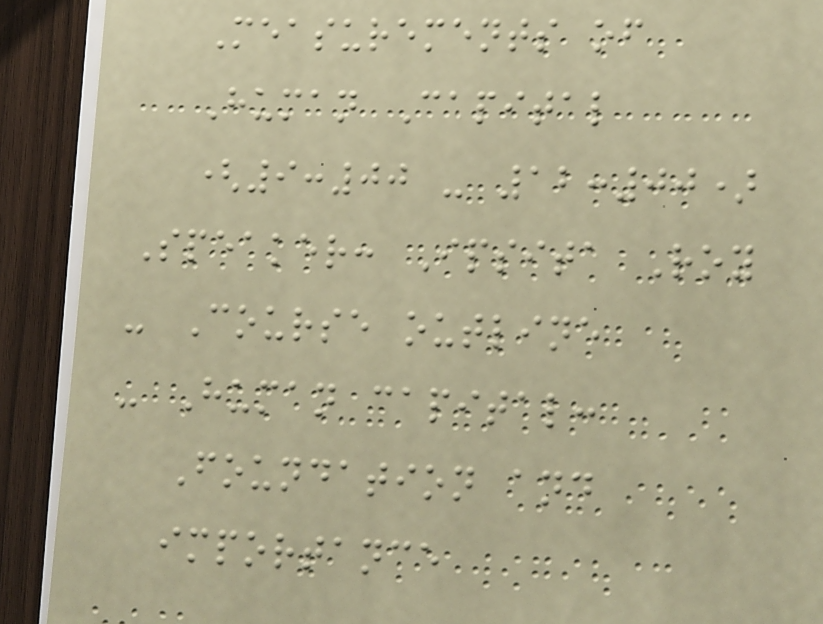Measurements of
Human Capital
(9:00 - 12:00)
Speaker: Ipsita Roy
- Course outline
- Human capital:
Foundation and
importance
